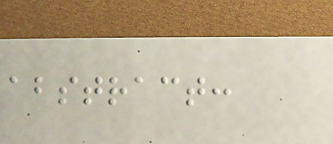abstract:
